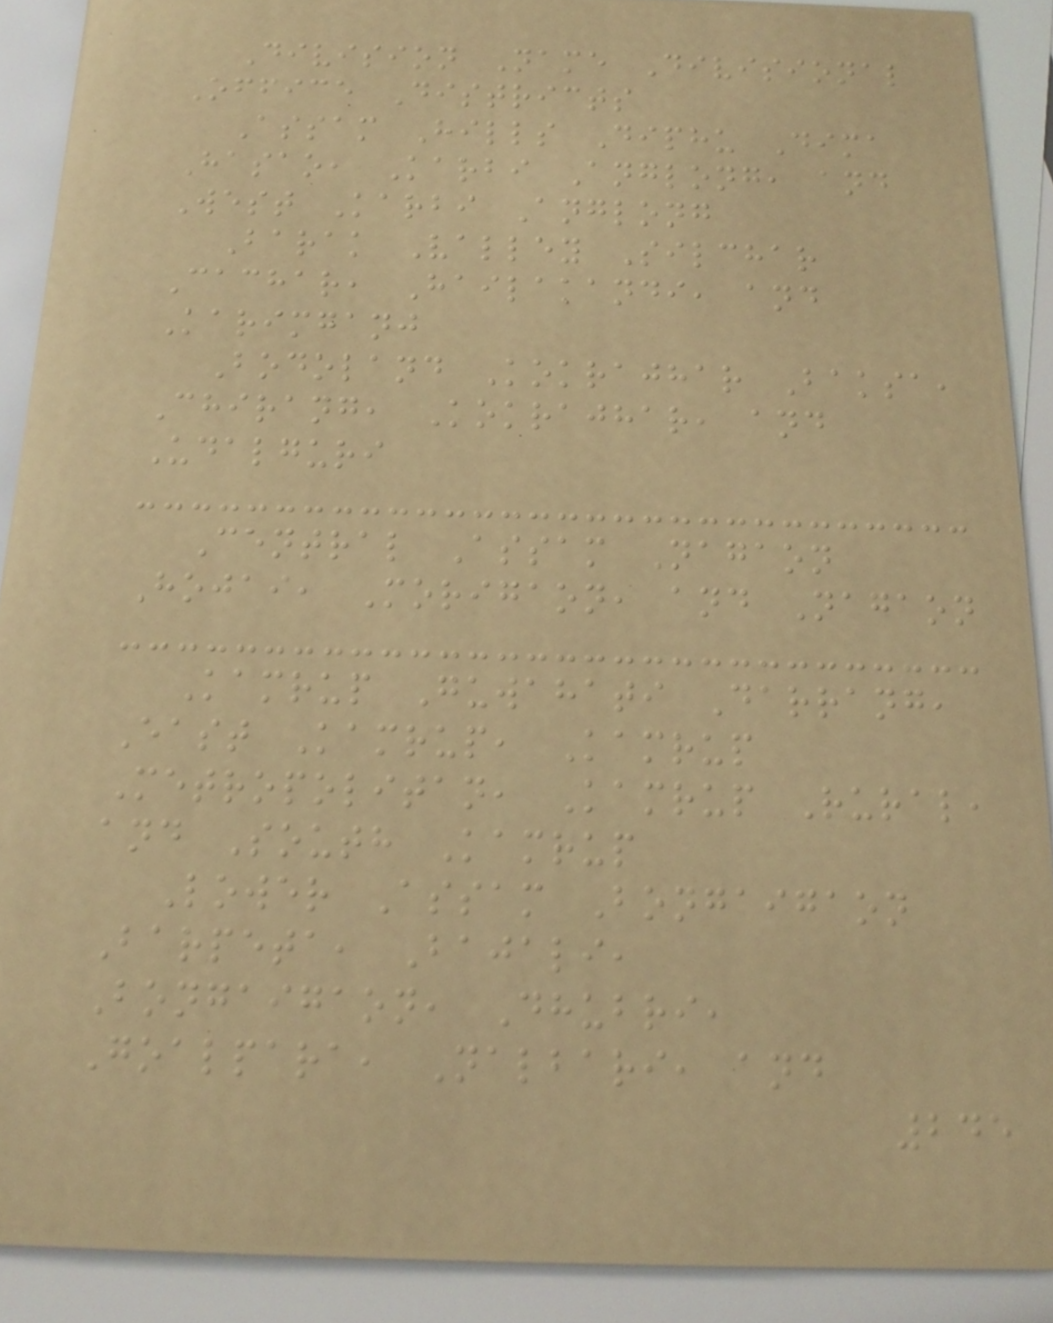Division Name Divisional
Office Districts
Assam Hills Diphu Dima
Hasao, Karbi Anglong, and
West Karbi Anglong
Barak Valley Silchar
Cachar, Hailakandi, and
Karimganj
Bodoland Kokrajhar Baksa,
Chirang, Kokrajhar, and
Udalguri
Central Assam Nagaon
Hojai, Morigaon, and Nagaon
Kamrup Guwahati Darrang,
East Kamrup, Kamrup
Metropolitan, Kamrup Rural,
and South Kamrup
Lower Assam Bongaigaon
Barpeta, Bajali,
Bongaigaon, Dhubri,
Goalpara, Nalbari, and
245
